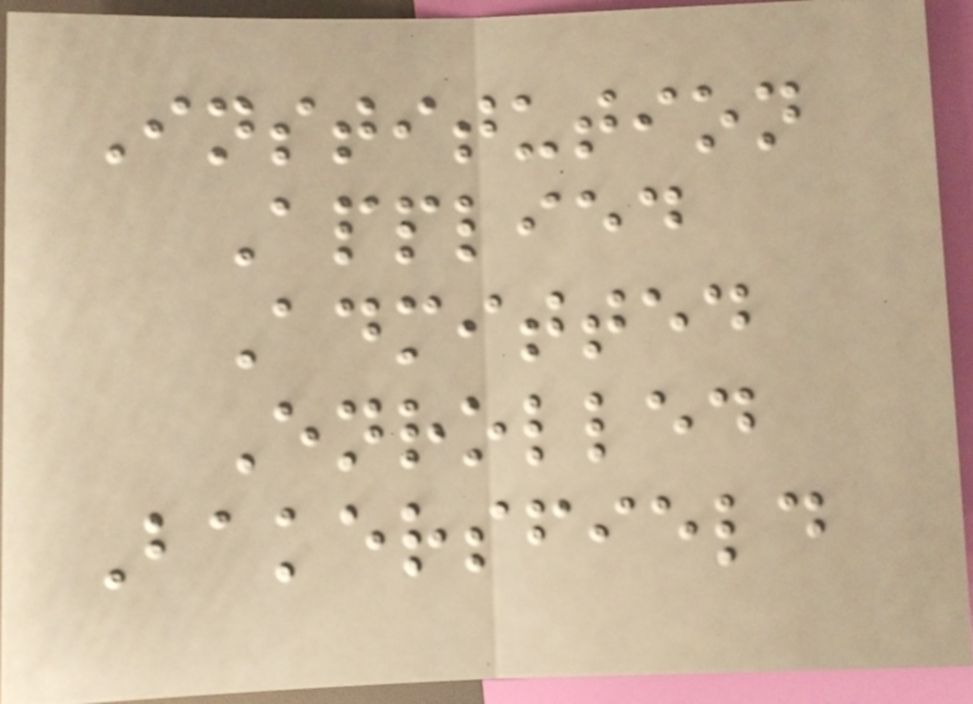Institution
Applied
Admitted
Enrolled
Bakersfield
